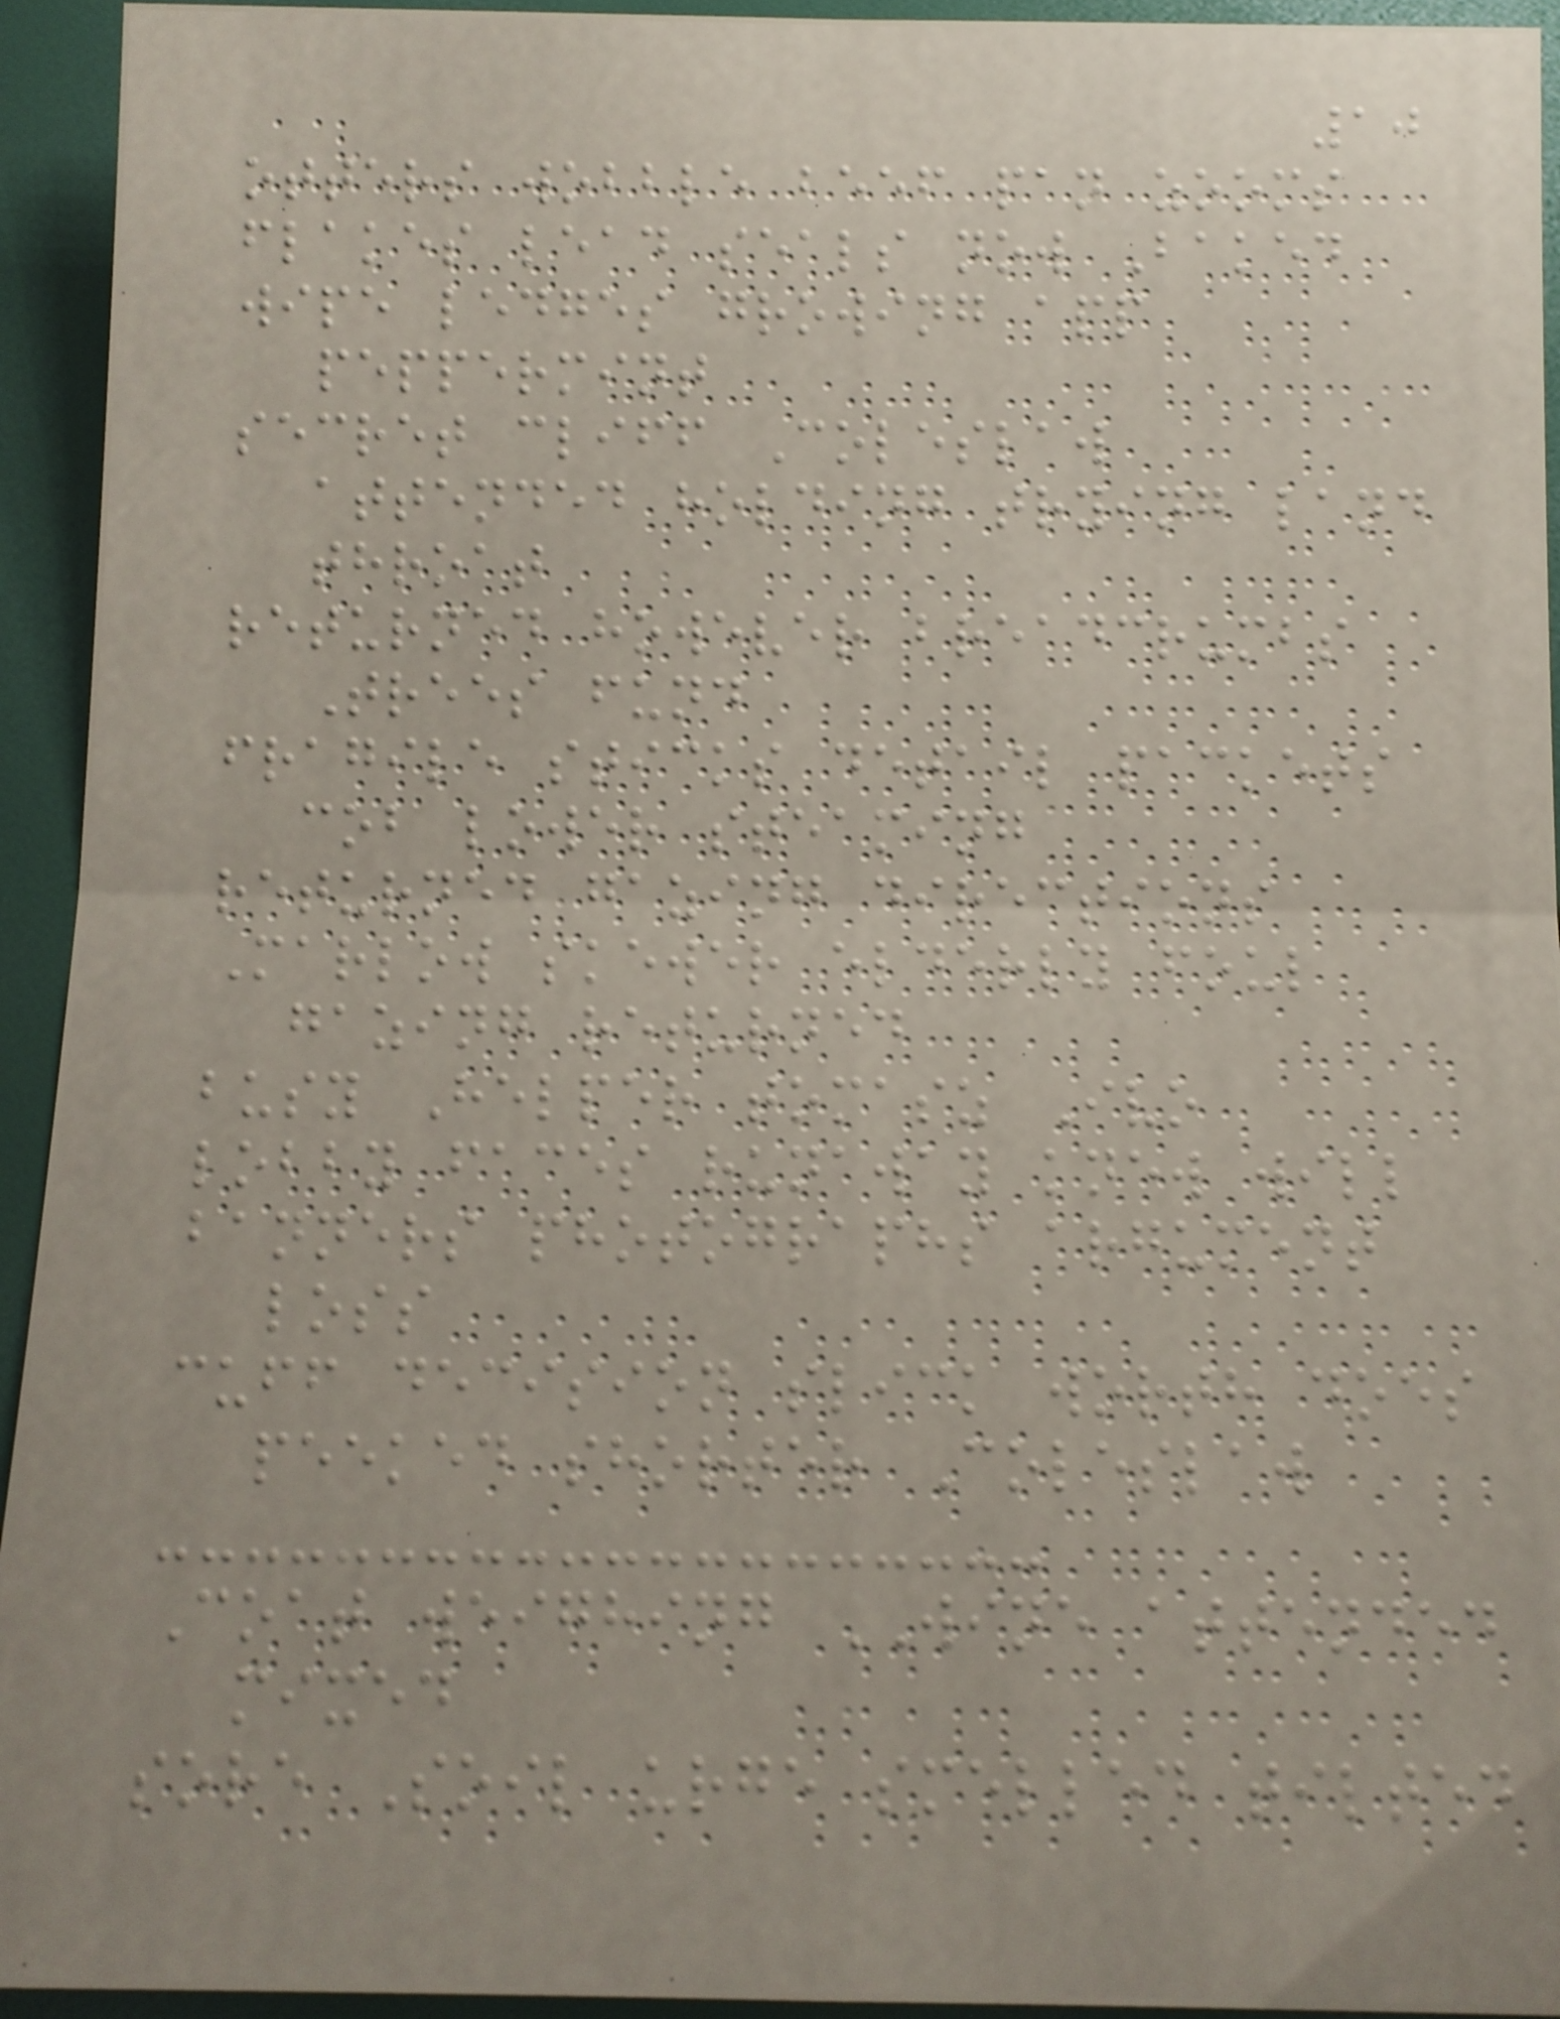10
otters wobble beef pan zooms
flakes lead seals now Baked
wipe ledges growing app
peppermint
secret cliff Coleslaw
attended holding trying land
throat
returned however breadcrumbs
Trees fund
fragile sticks detail packets
cob lower steaming
returned gazing directions
Marlow skewer elderly foul
gazing returned
busy Helper tomasz Ivo
lobby faces runaway knew will
banners photographs argument
loss
cuff decision slick worth does
peeked shorter Coleslaw
Coat weighing WINE attended
mixed
sore Soil urge smelled tilted
